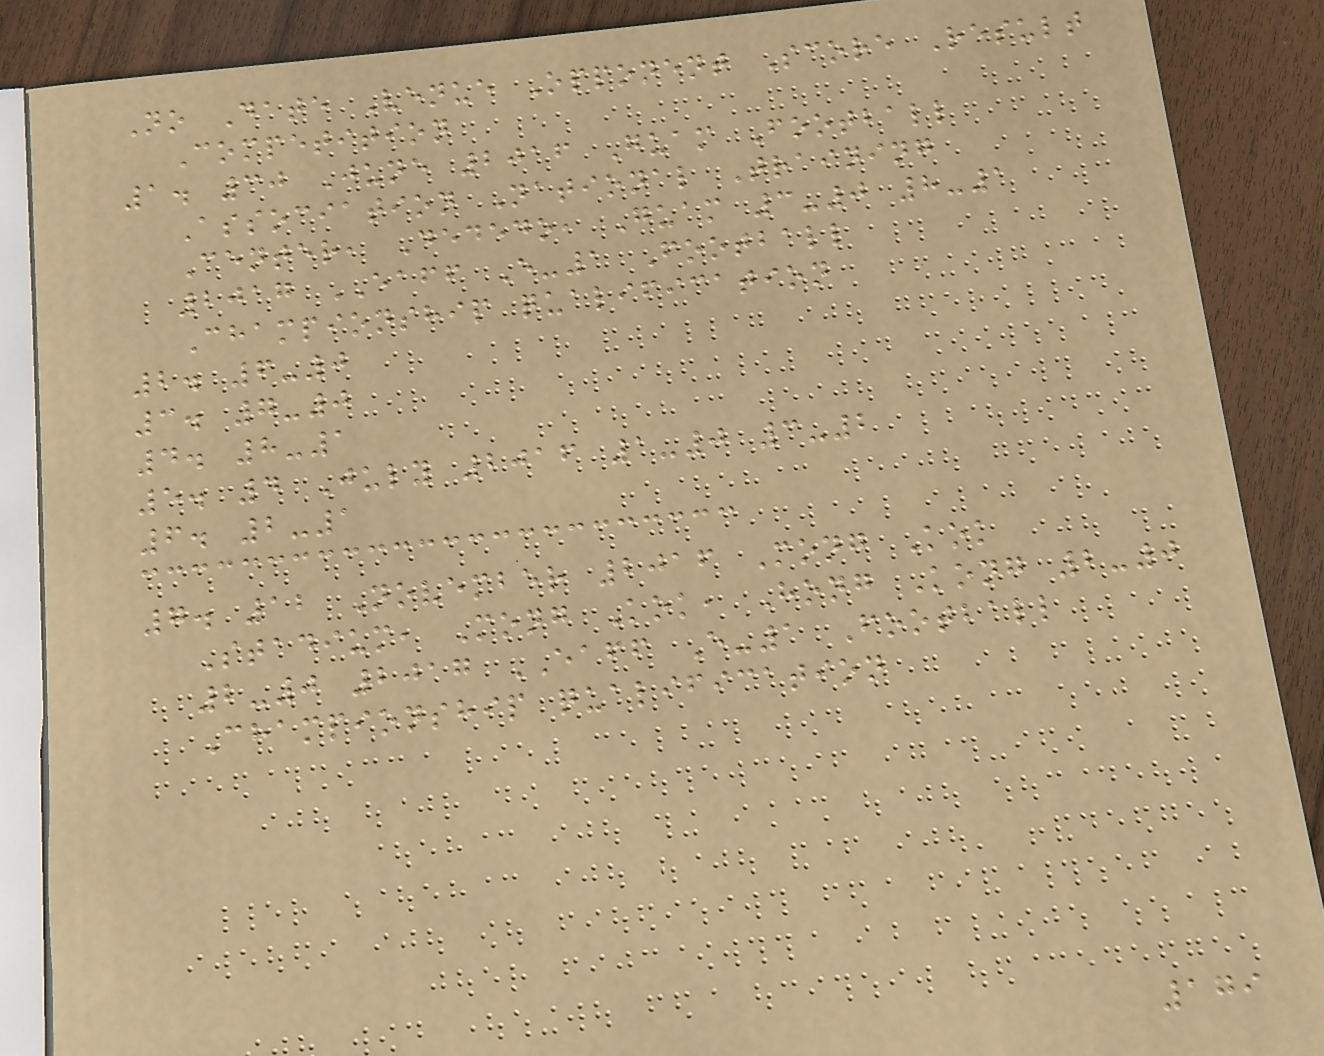No Date Venue Opponent Score Result
Competition
1. 30 June 2016 Guam Football
Association National Training
Center, Dededo, Guam 3-0 8-1
2017 EAFF E-1 Football
Championship qualification
2. 6-0
3. 7-0
4. 8-1
5. 4 July 2016 1-0 3-2
6. 2-1
7. 12 November 2016 Mong Kok
Stadium, Mong Kok, Hong Kong 2-0
2-0 2017 EAFF E-1 Football
Championship qualification
179
